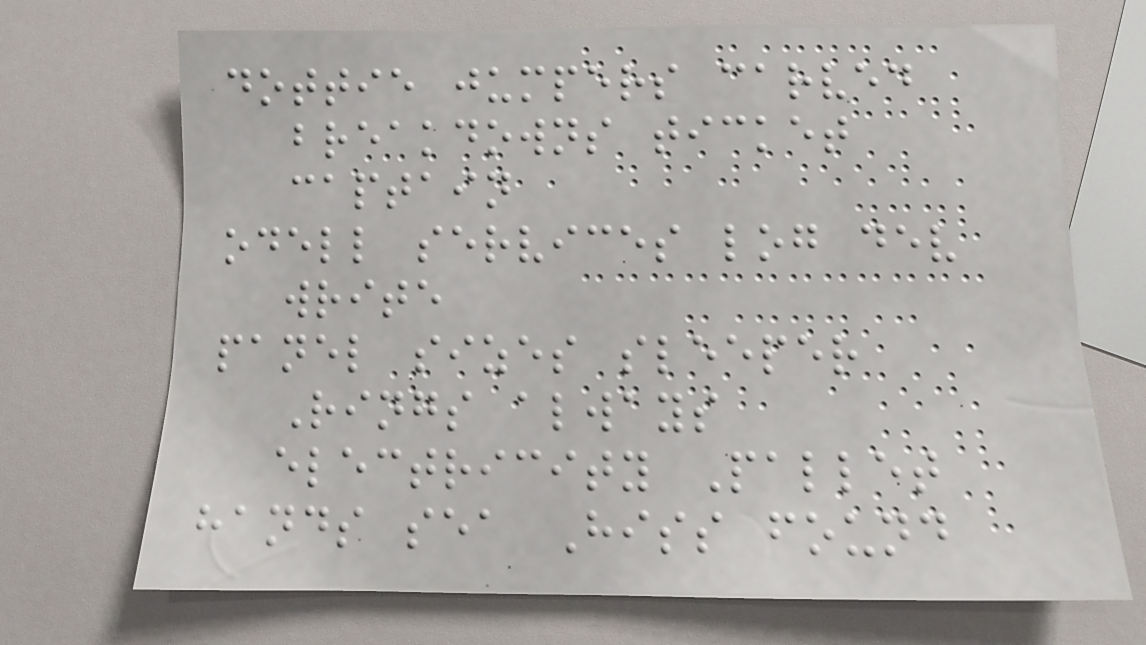dottie jumpers carved
breakdowns ticket
captain
odell services log dev
write
panel sizes sleeper
Rings always
electricity Pallet
hands sea Hiss found
